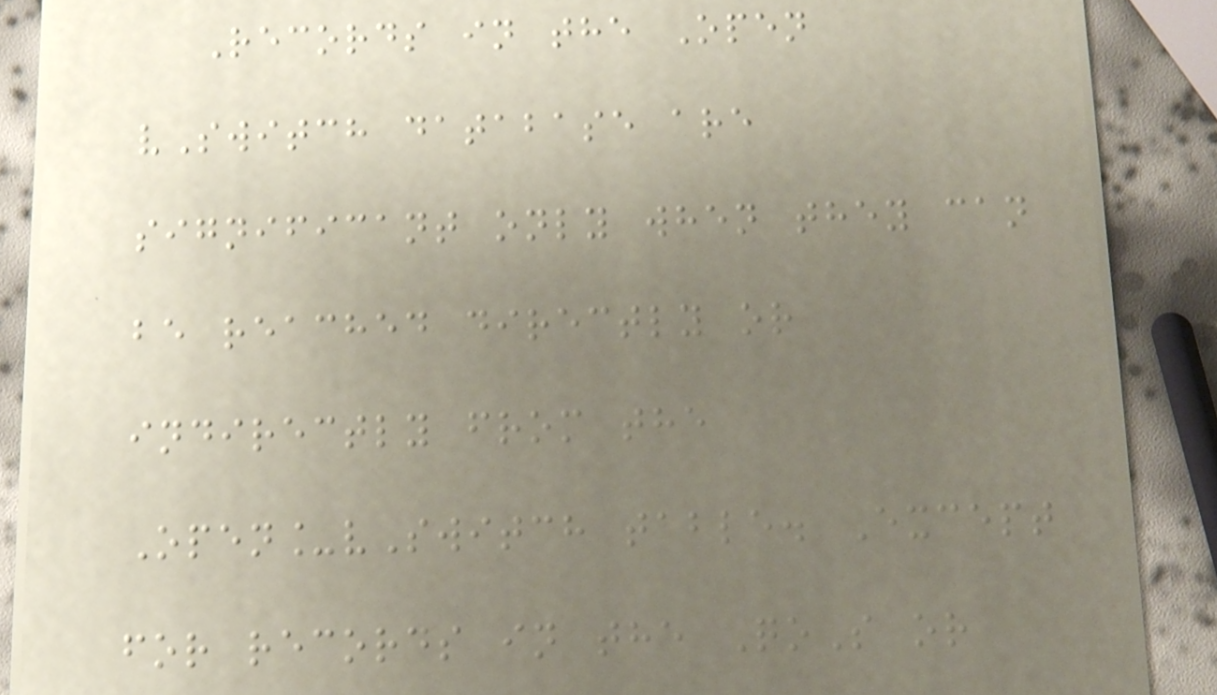Records in the Open
vSwitch database are
significant only when they can
be reached directly or
indirectly from the
Open_vSwitch table. Except
for records in the QoS or
